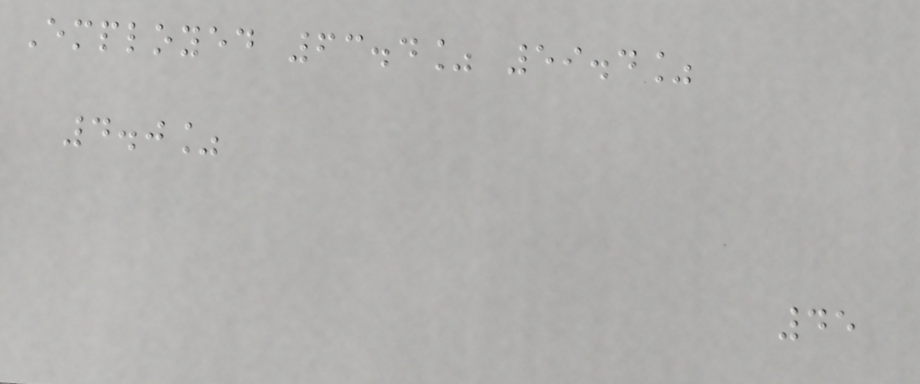Employed 63.4% 59.4%
4.0%
45
